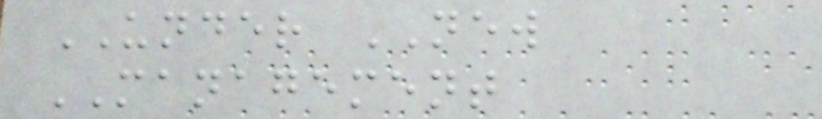UNDER NEW
MANAGEMENT
